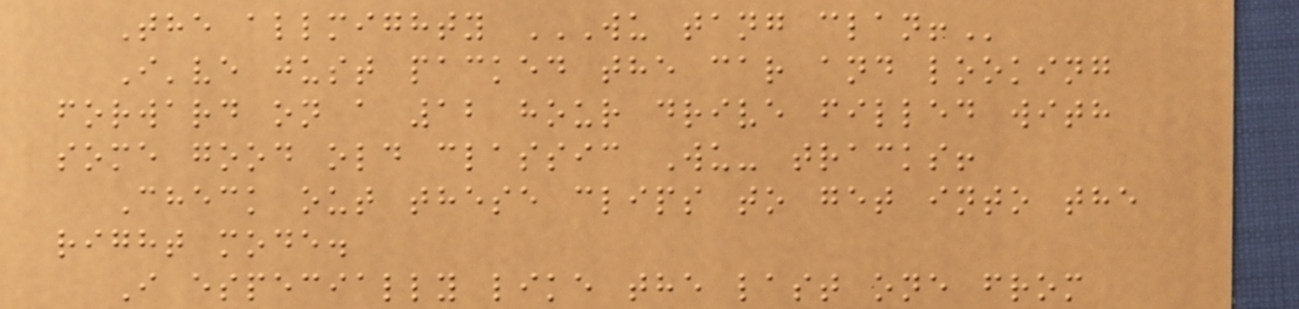The allmighty WU TANG CLAN!
I've just packed the car and looking
forward on a 12 hour drive filled with
some good old classic Wu- tracks!
Check out these clips to get into the
right mode.
I especially like the last one from
